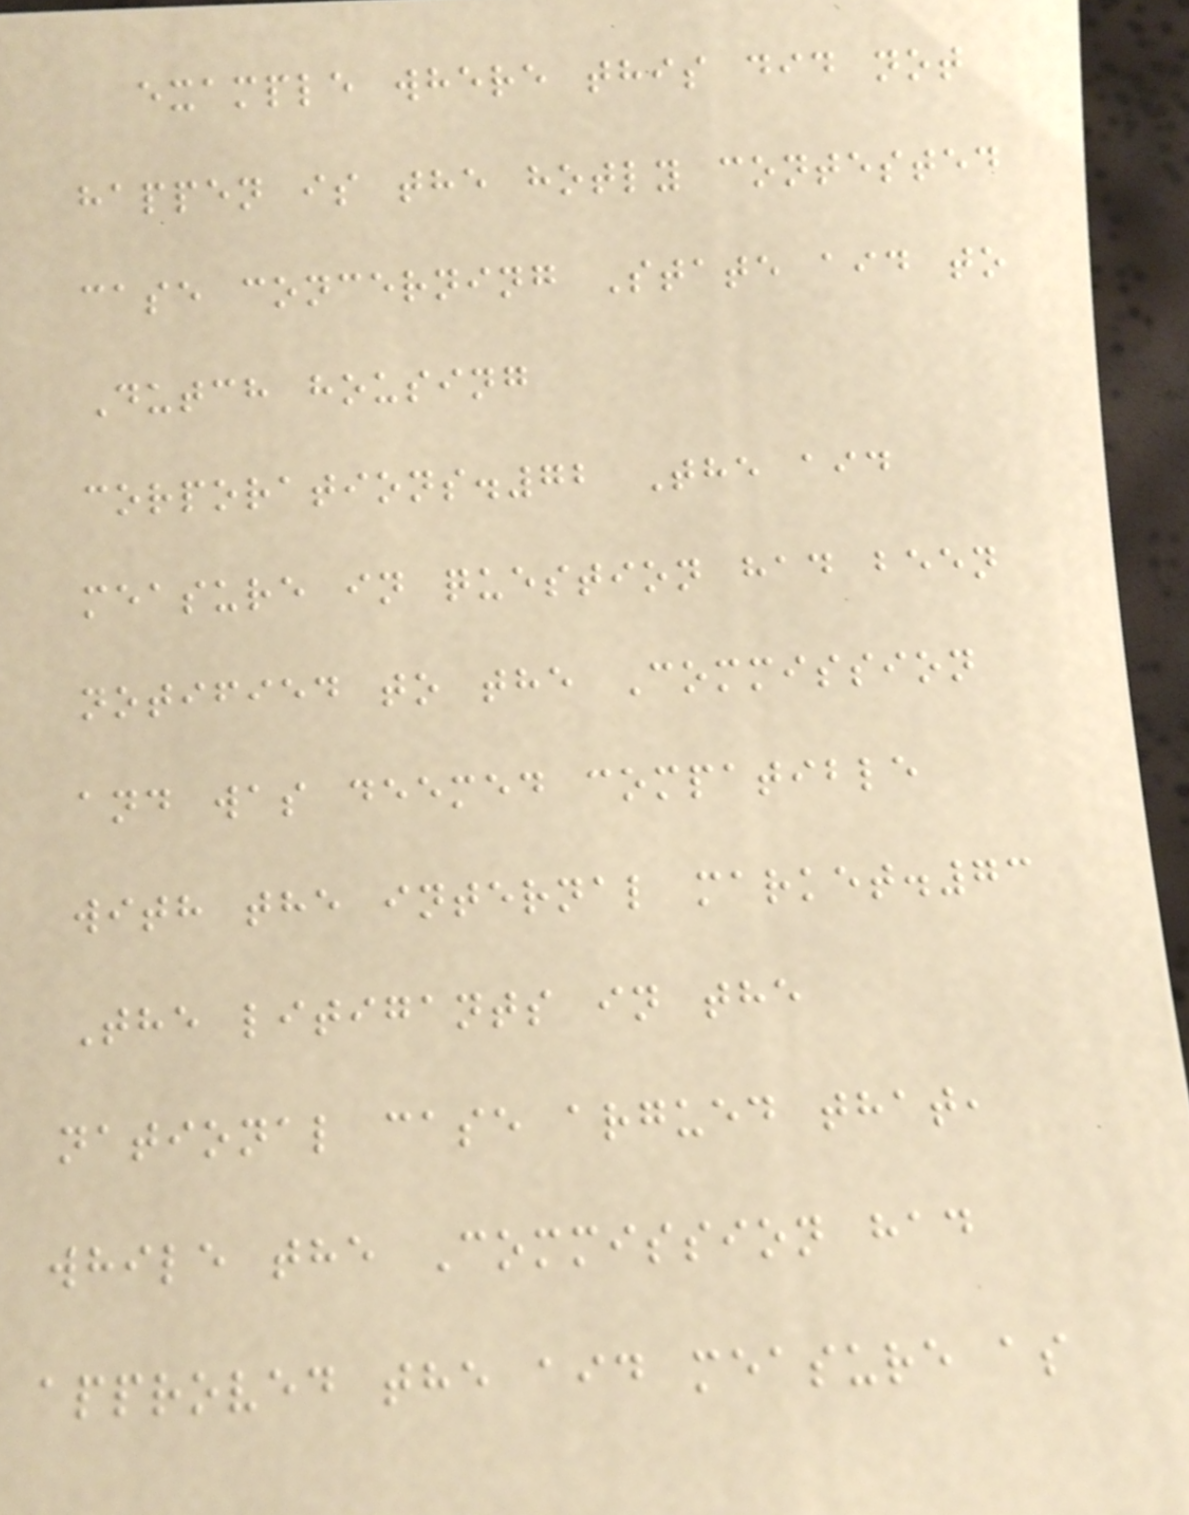example where this did not
happen is the hotly contested
case concerning State aid to
Dutch housing
corporations.72 The aid
measure in question had been
notified to the Commission
and was deemed compatible
with the internal market.73
The litigants in the
national case argued that,
while the Commission had
approved the aid measure as
